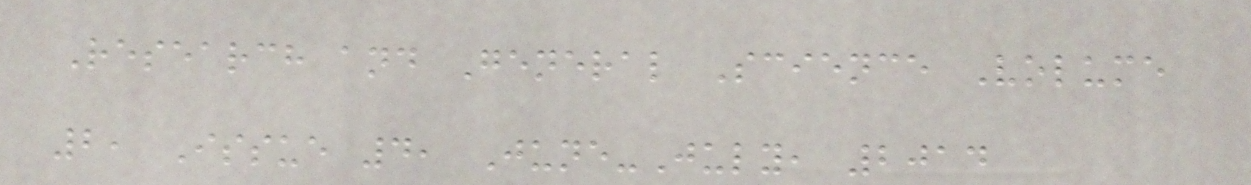Research and General Science Volume
2, Issue 4, June-July, 2014
